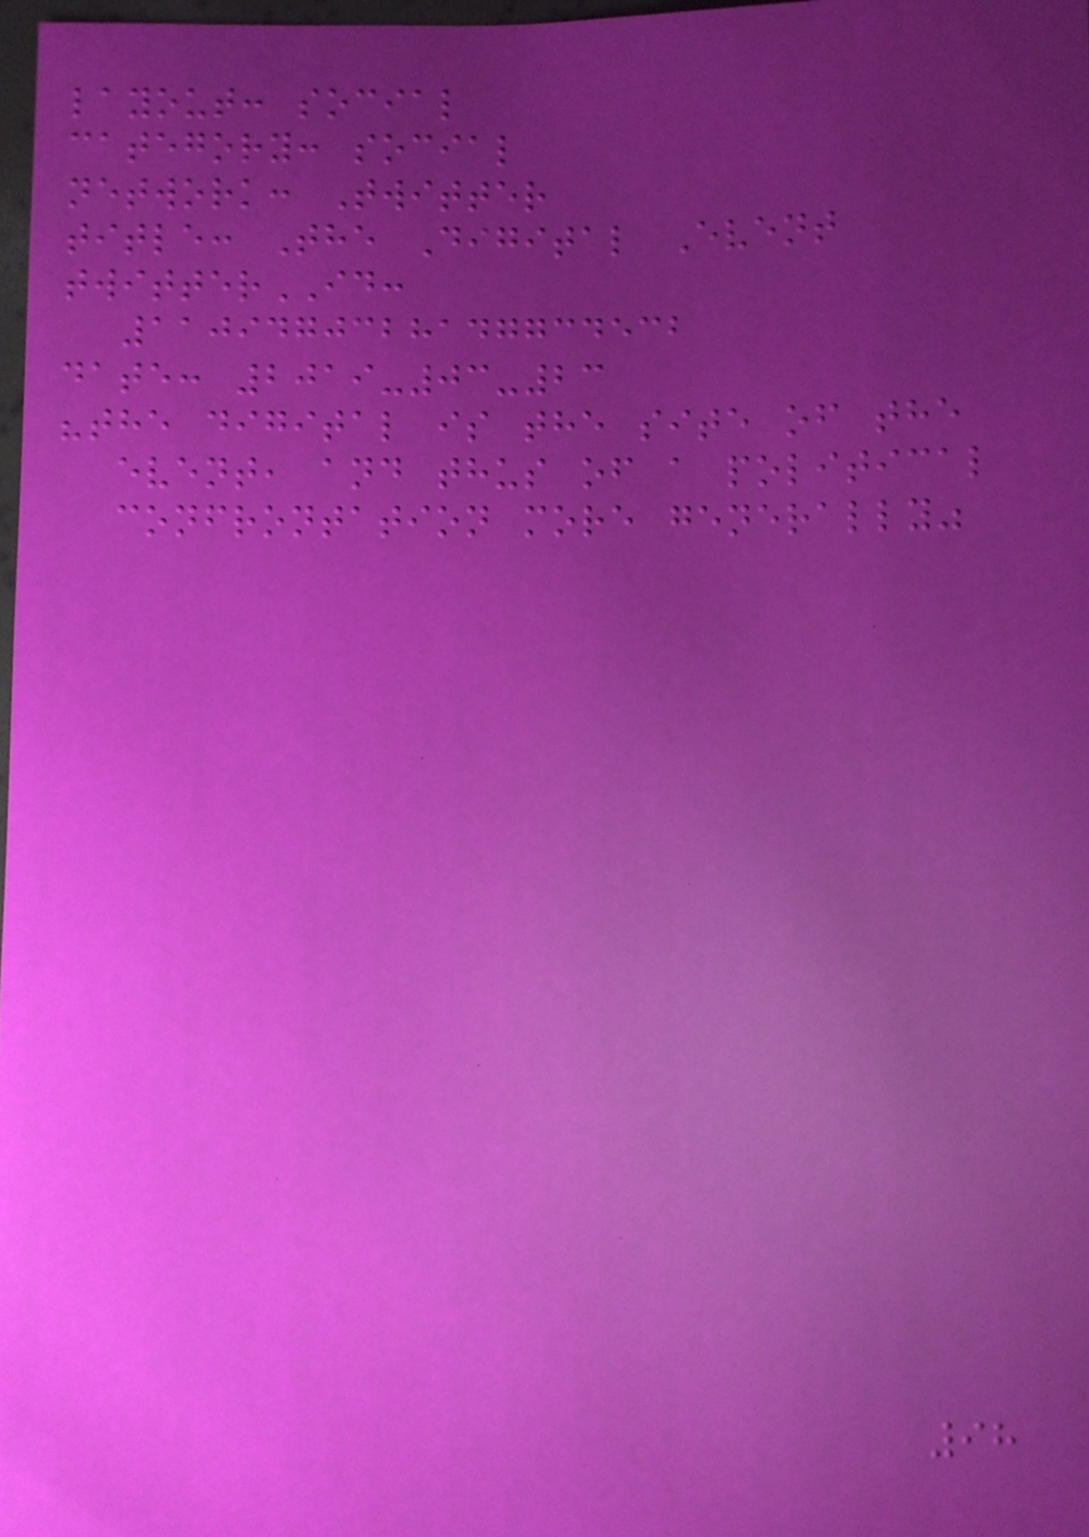layout: social
category: social
network: Twitter
title: The Digital Event
twitterID:
1109470328147734532
date: 2019-03-23
"the digital is the site of the
event, and thus of a political
confrontation more generally"
98
